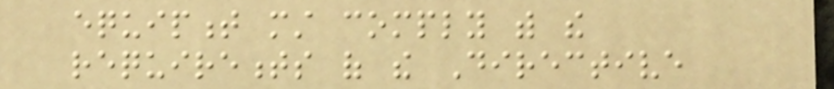equipment must comply with the
requirements of the Directive
